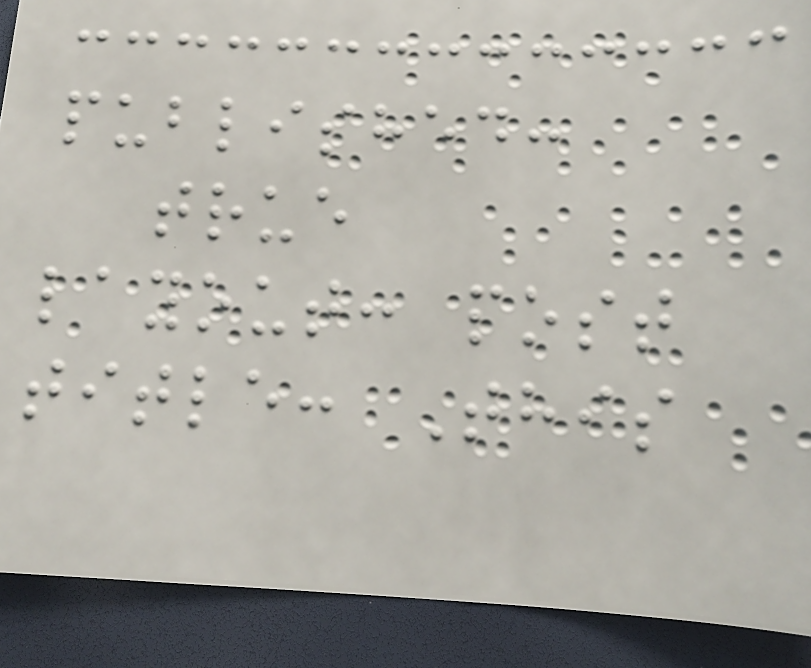published:
true
layout: post
title: This
